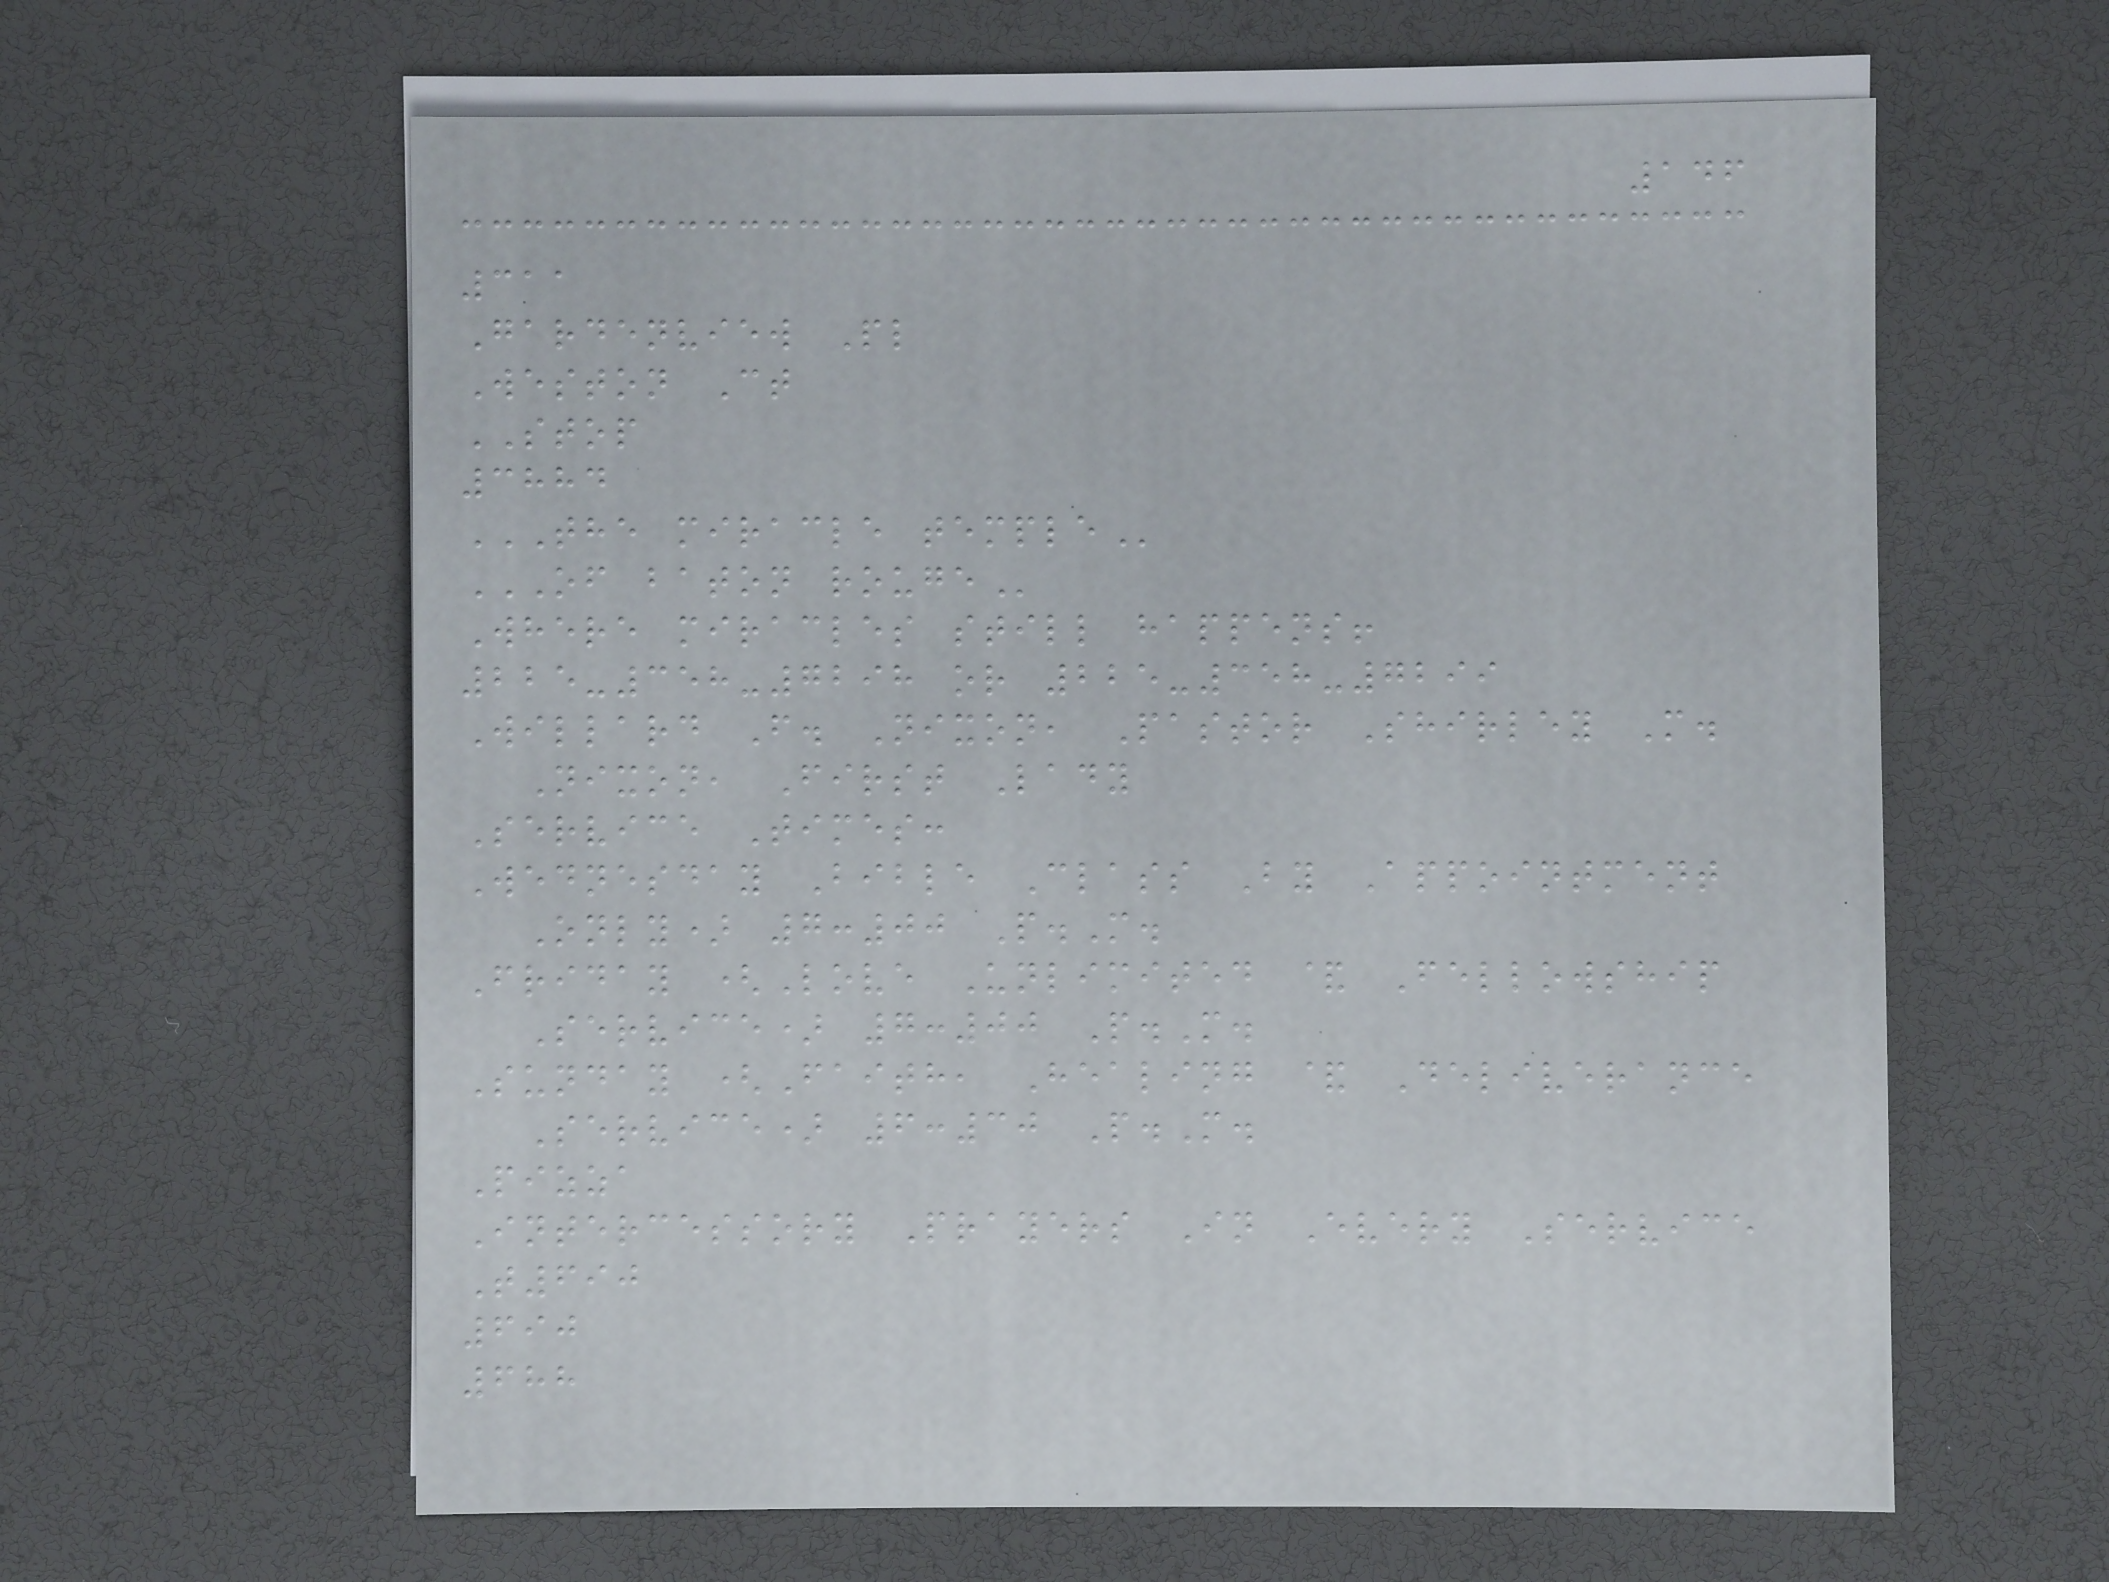146
311
Gardenview Pl
Weston Ct
STOP
3884
THE MIRACLE TEMPLE
OF BATON ROUGE
Where miracles still happens!
225-358-7298 or 225-358-7299
Willard F. Nixon, Pastor Shirley M.
Nixon, First Lady
Service Times:
Wednesday Bible Class By Appointment
Only) 7:00 P.M.
Friday (Love Unlimited & Fellowship
Service) 7:00 P.M.
Sunday (Faith, Healing & Deliverance
Service) 6:30 P.M.
Pizza
Intercessory Prayers In Every Service
T690
690
688
